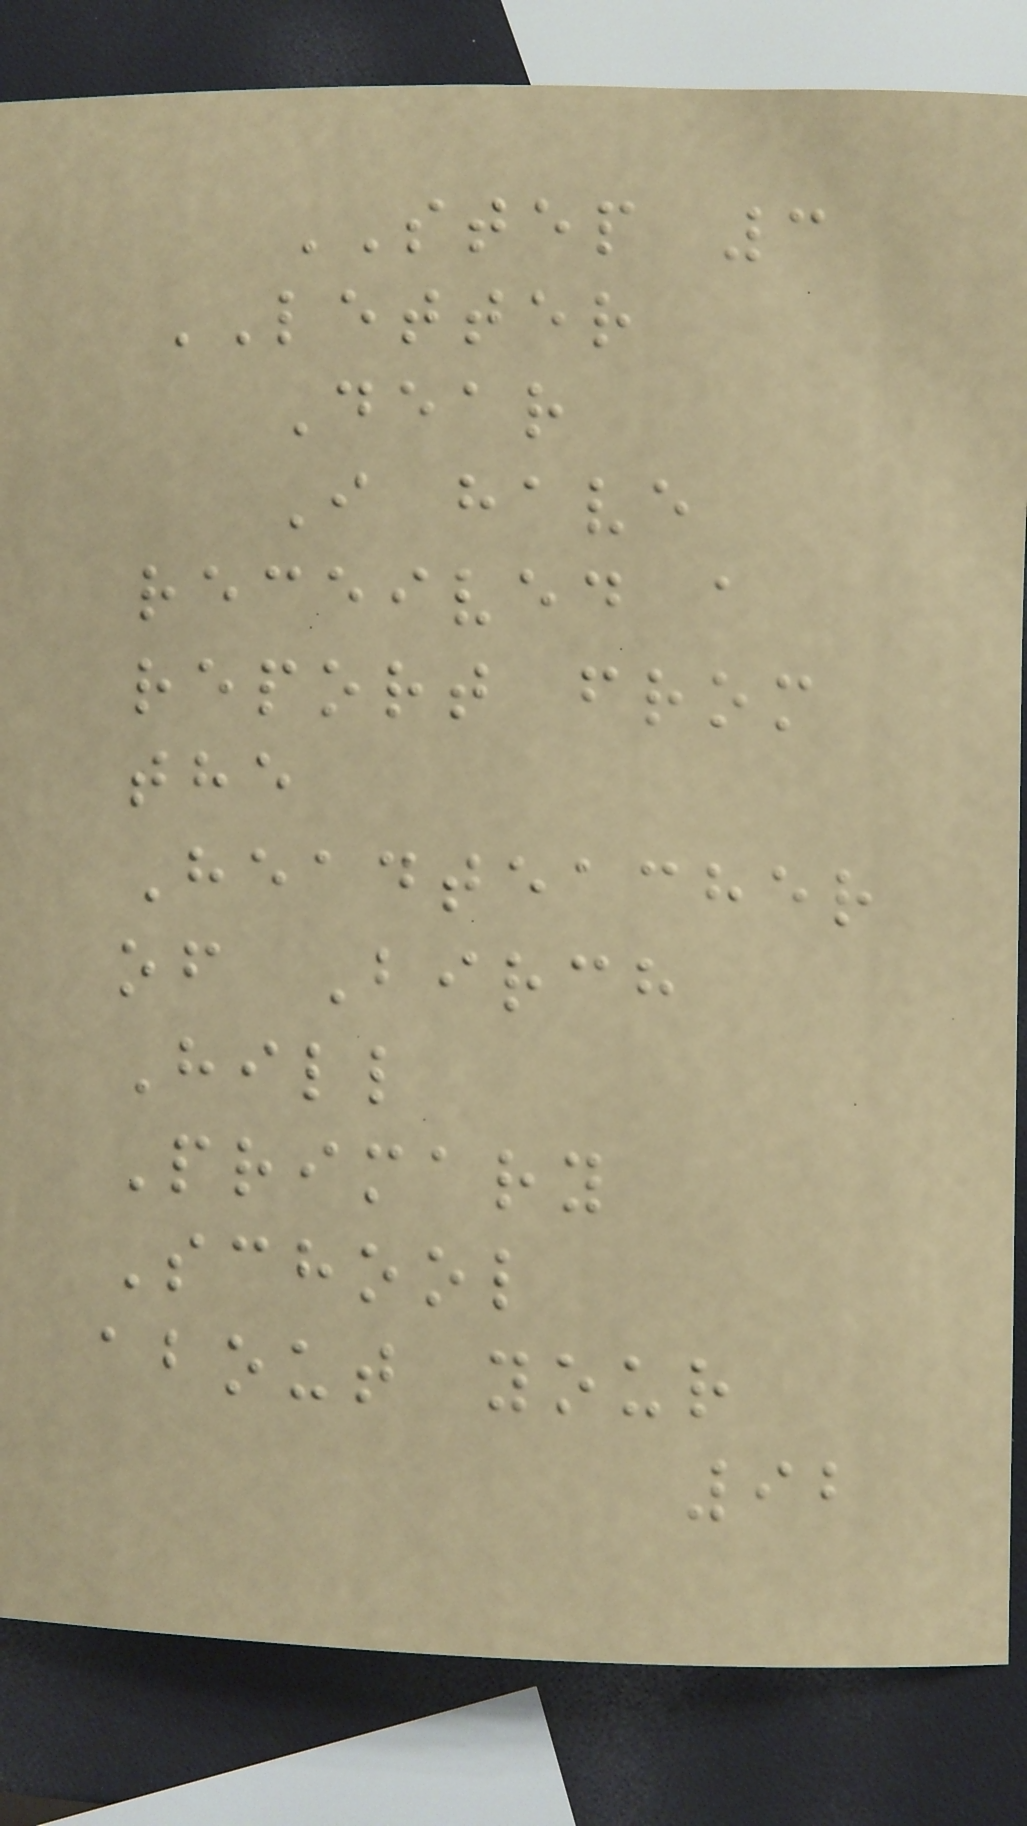STEP 3
LETTER
Dear
I have
received a
report from
the
Headteacher
of Birch
Hill
Primary
School
about your
92
